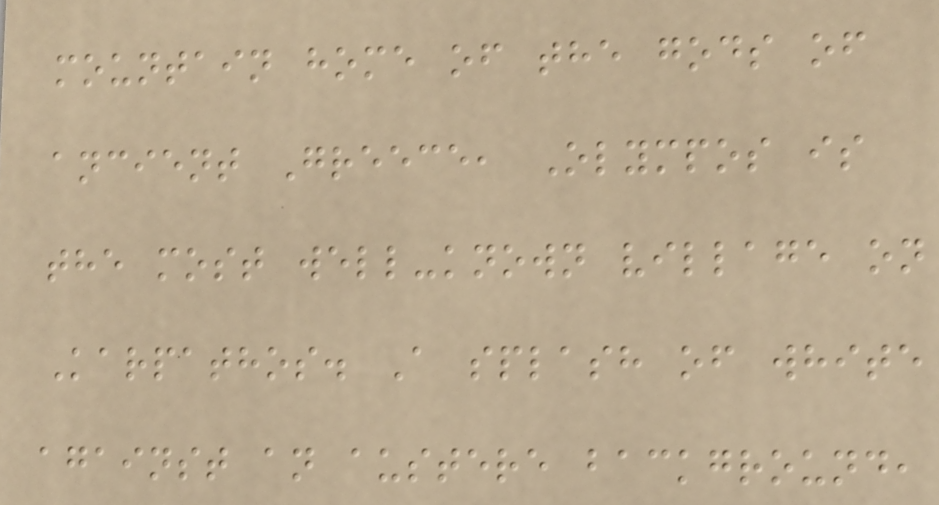mountain home of the gods of
ancient Greece, Olympos is
the most well-known village on
Karpathos. A splash of white
against an austere background,
